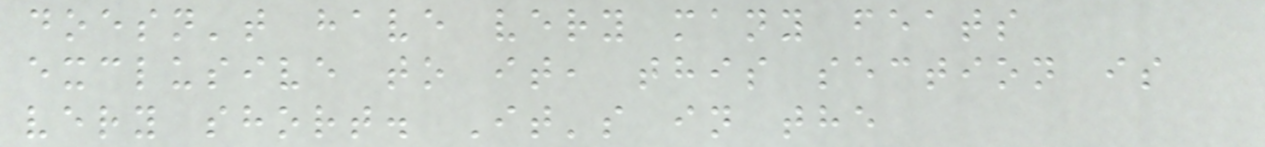doesn't have very many feats
exclusive to it, this section is
very short. It's in the
